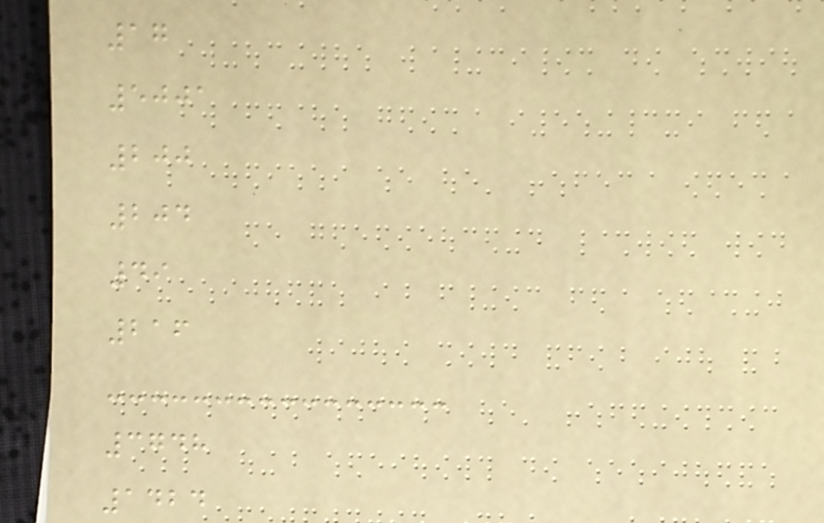17
5001
200
204
49
216
3748
1424
